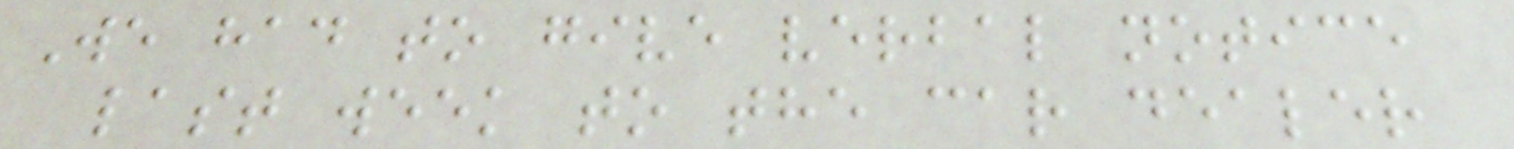We had to give verbal notice
last week to the car dealer
